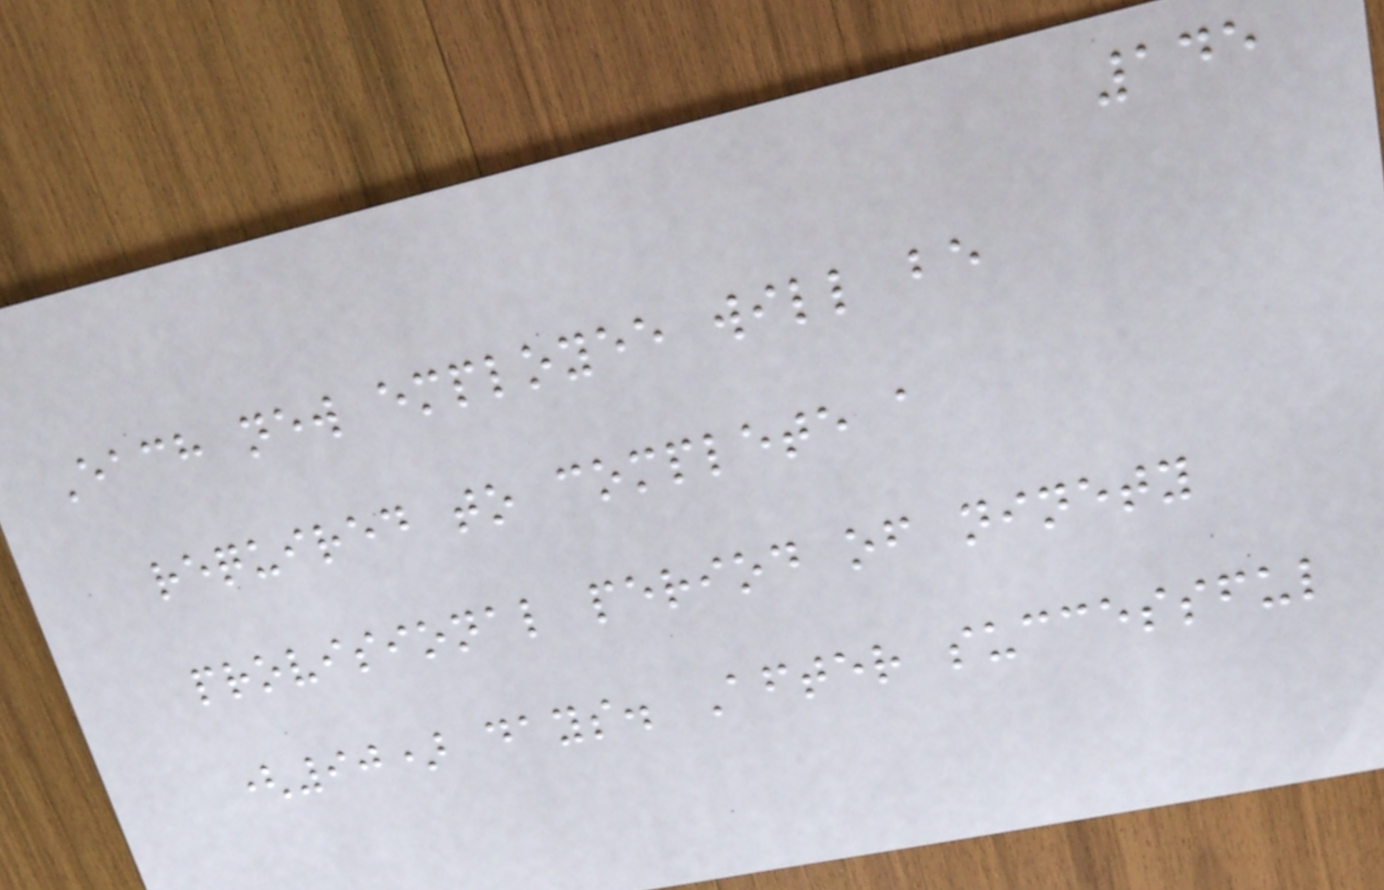145
Each new employee will be
required to complete a
provisional period of ninety
(90) days. After successful
